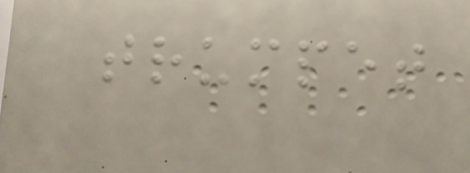trumpet
